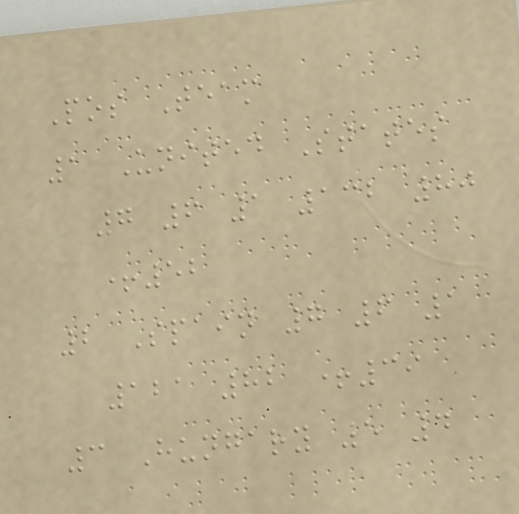Pos Team
1 United States
7 6 1 132 80
+52
2 Spain 7 6 1
121 82 +39
3 Hungary 5 4
